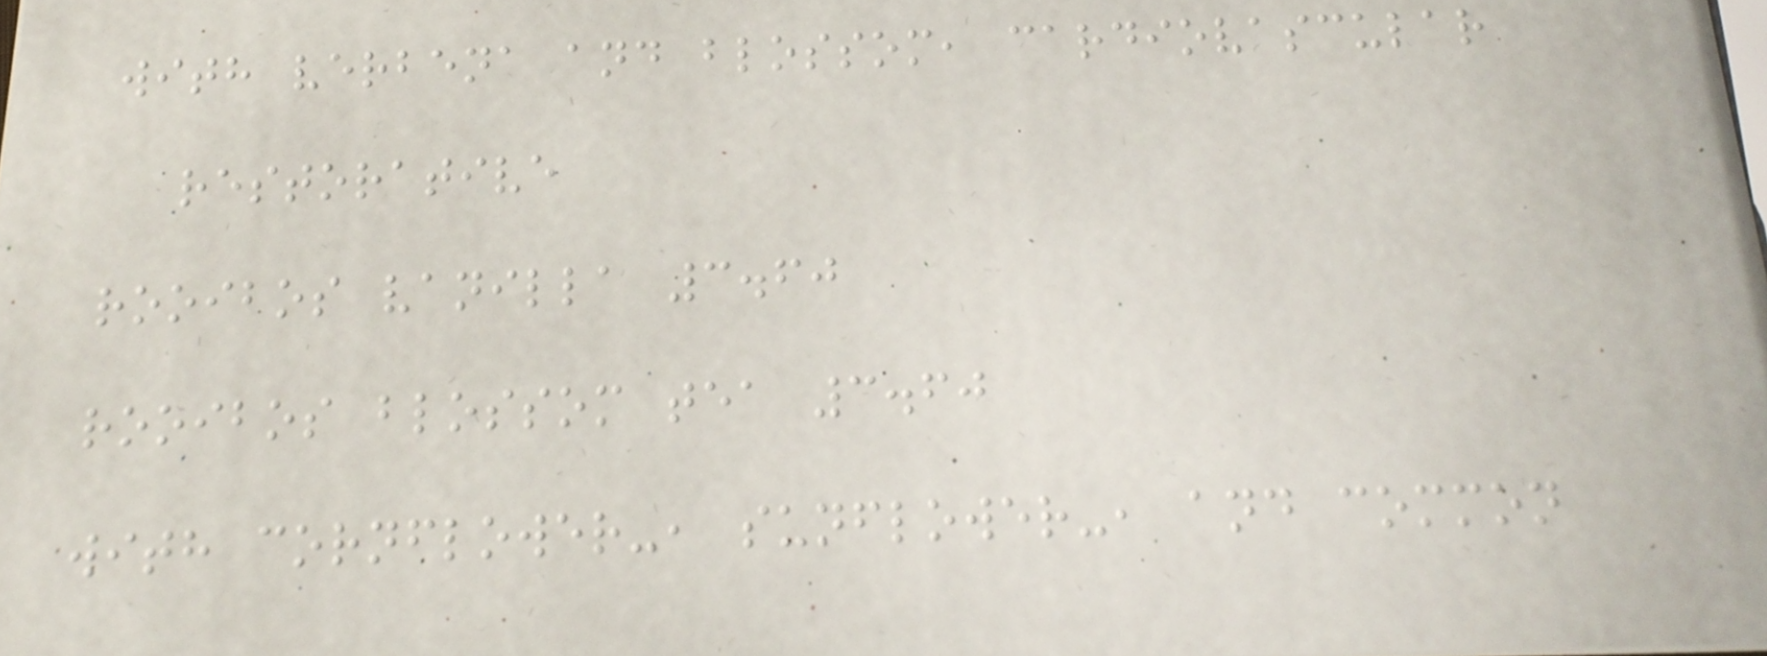with verbena and blossom, cardiovascular
restorative
rooibos vanilla 3.60
rooibos blossom tea 3.60
with cornflower-, sunflower-, and common
